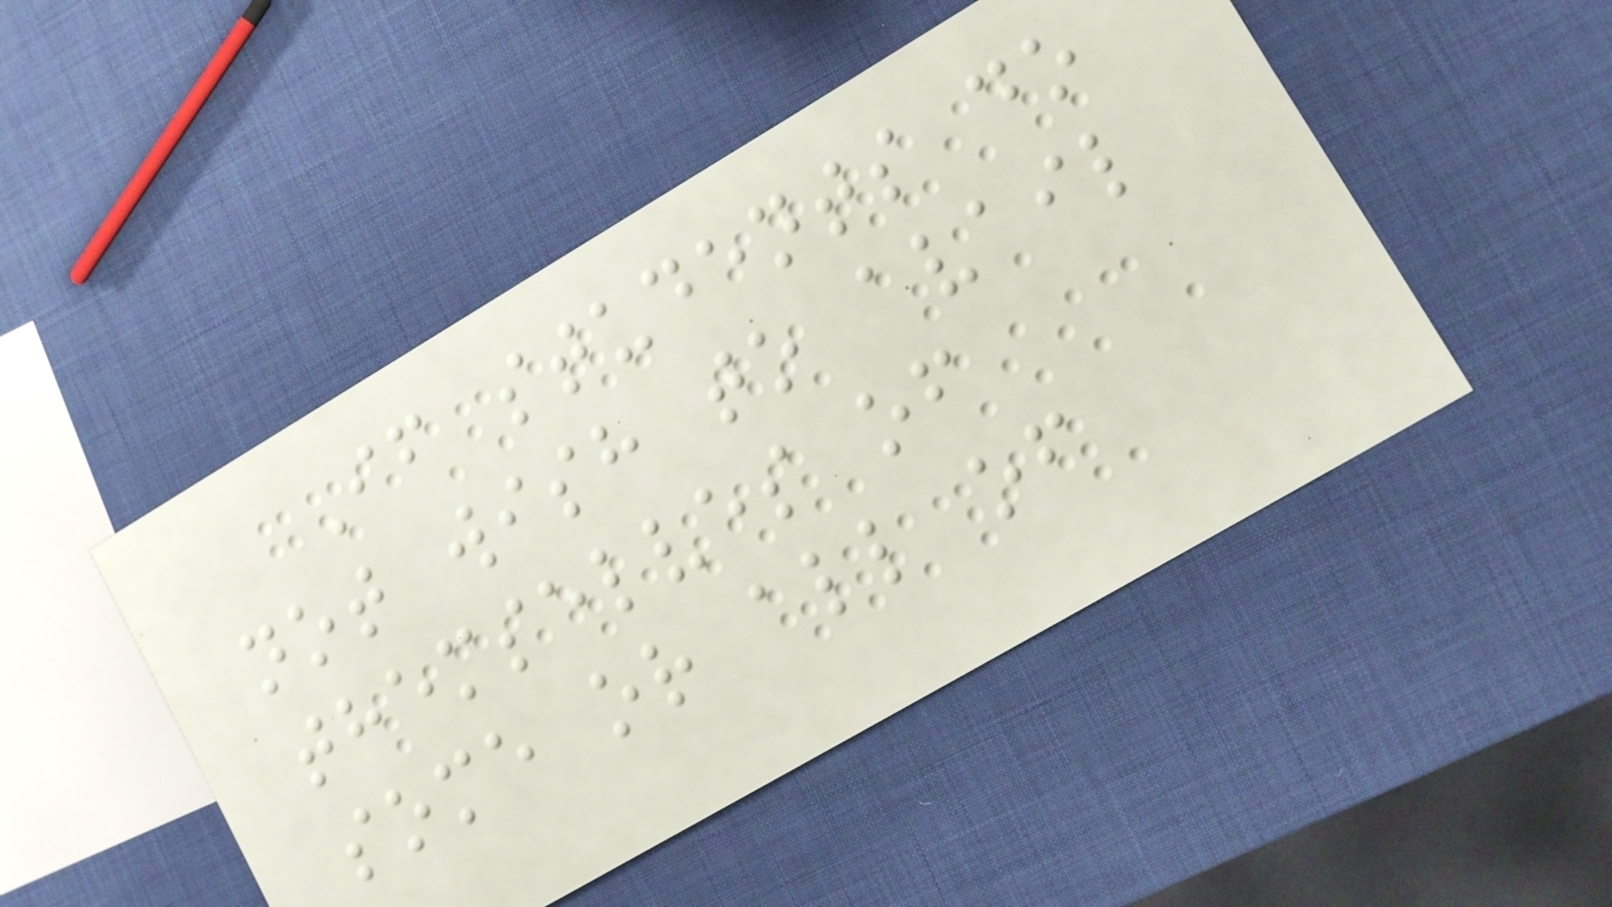If students do
not wish to avail
themselves of
some or all of
